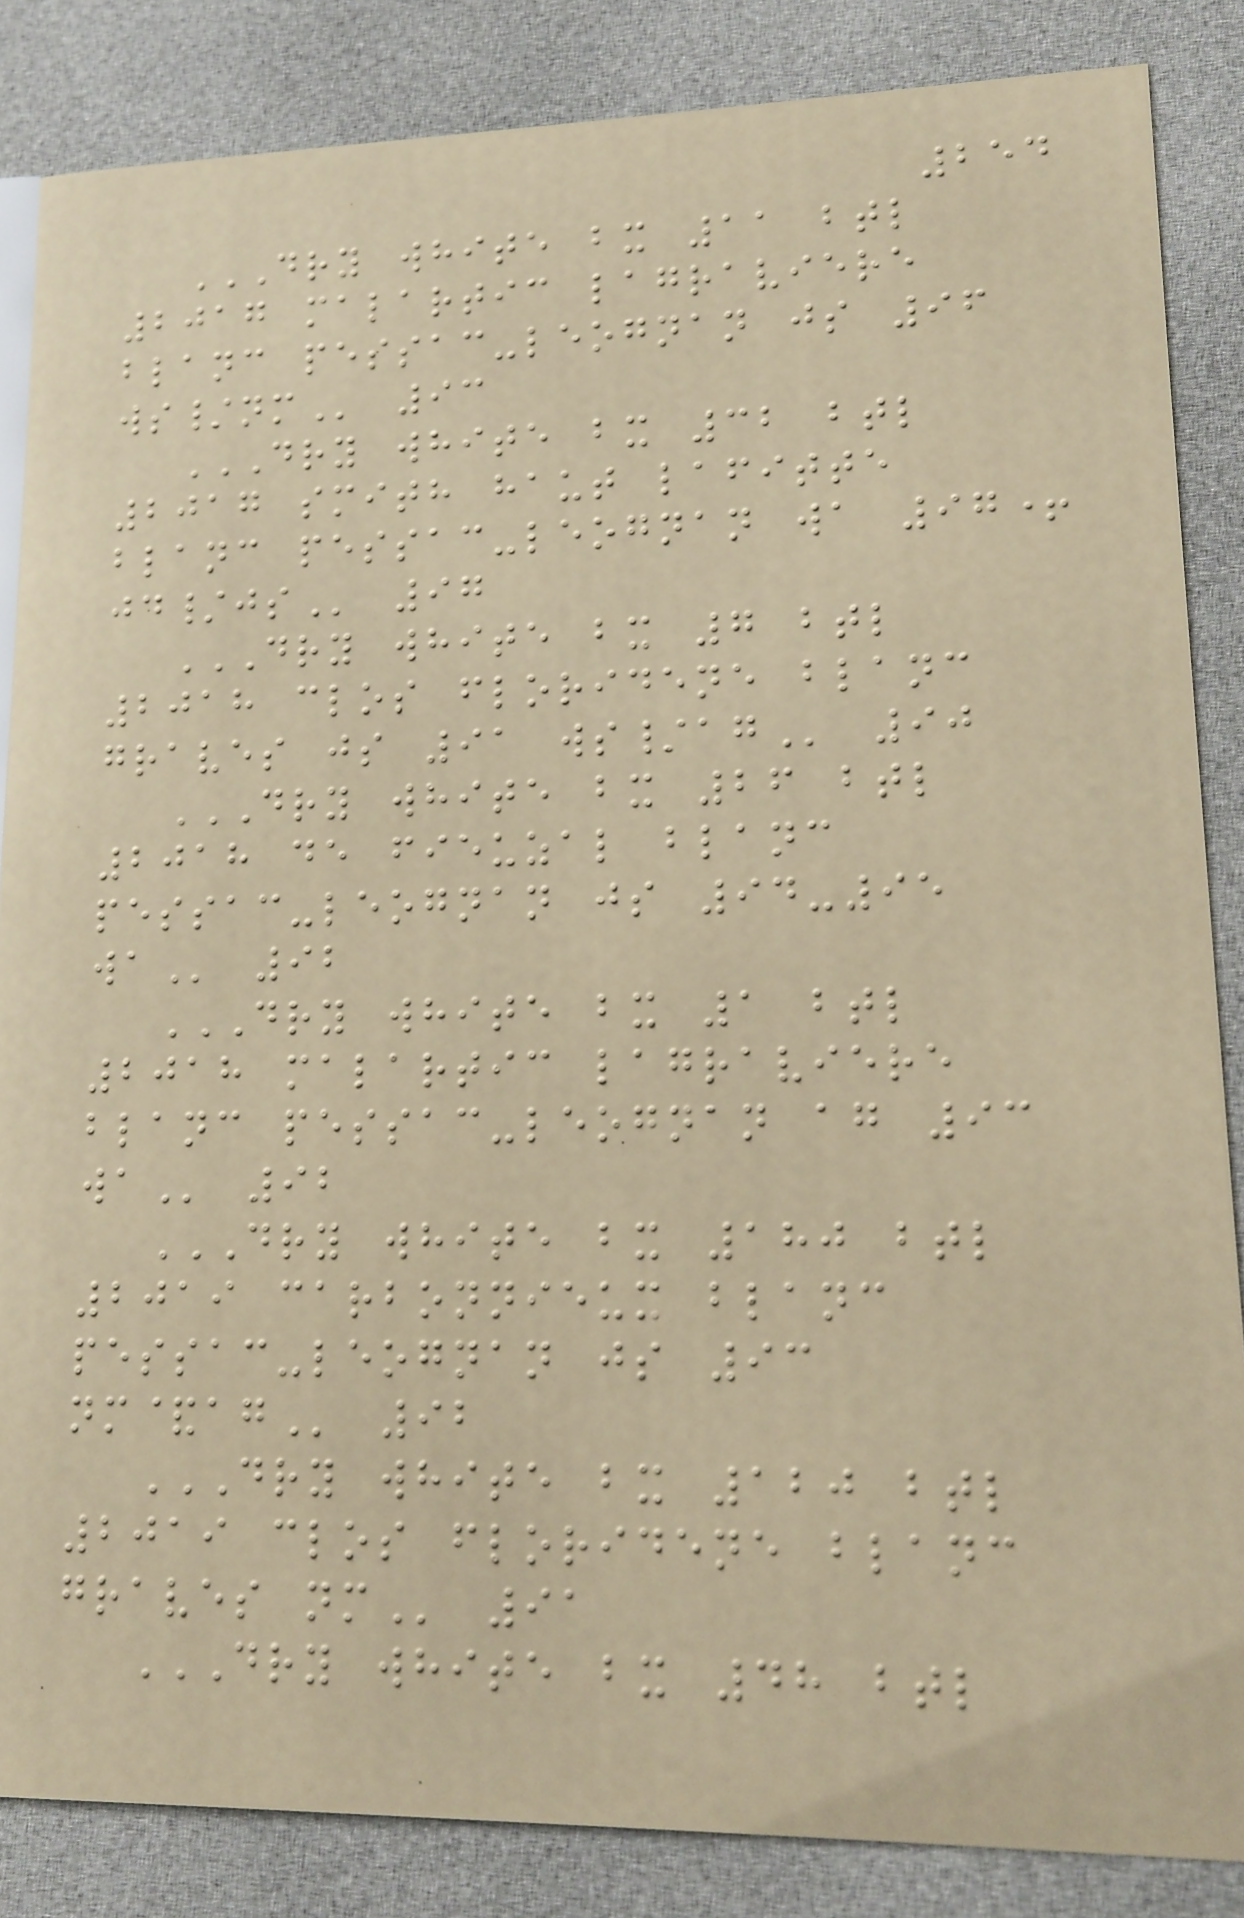254
DRY WHITE BX 11 BTL
2017 MALARTIC LAGRAVIERE
BLANC PESSAC-LEOGNAN JS 96
WS/NM 93
DRY WHITE BX 32 BTL
2017 SMITH HAUT LAFITTE
BLANC PESSAC-LEOGNAN WA 97+
JD/JS 97
DRY WHITE BX 7 BTL
2018 CLOS FLORIDENE BLANC
GRAVES JS 91 WS/AG 90
DRY WHITE BX 26 BTL
2018 DE FIEUZAL BLANC
PESSAC-LEOGNAN JS 94-95
WA 92
DRY WHITE BX 1 BTL
2018 MALARTIC LAGRAVIERE
BLANC PESSAC-LEOGNAN AG 93
WA 92
DRY WHITE BX 180 BTL
2019 CARBONNIEUX BLANC
PESSAC-LEOGNAN JS 93
NM&AG 92
DRY WHITE BX 120 BTL
2019 CLOS FLORIDENE BLANC
GRAVES NM 91
DRY WHITE BX 48 BTL
